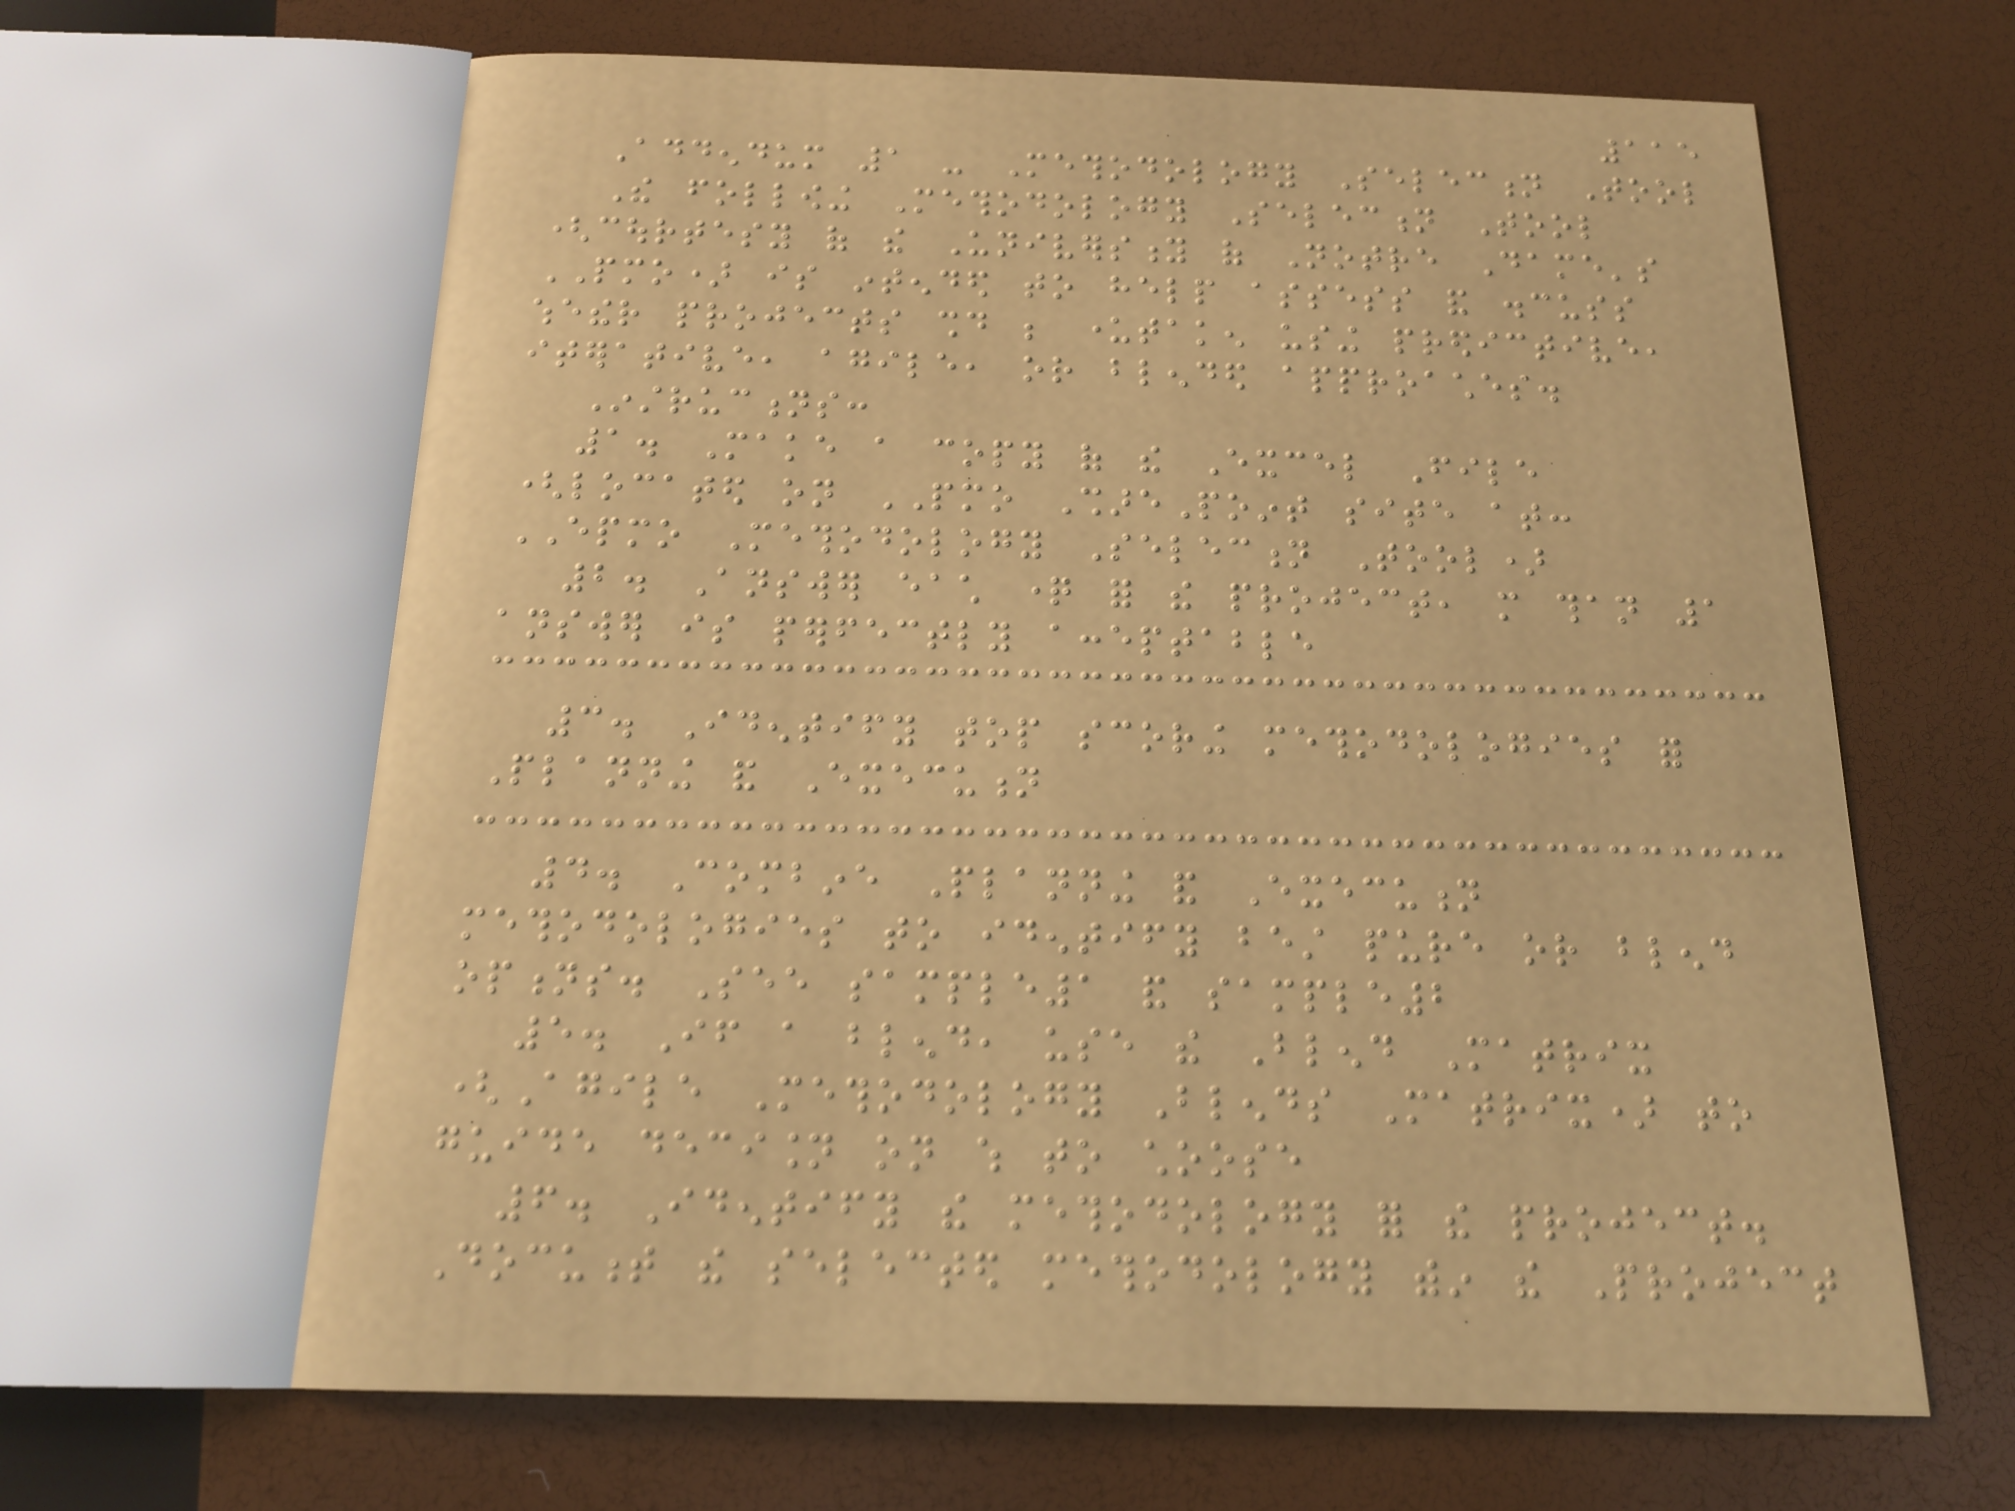115
Addendum 1 - Methodology Selection Tool
The following Methodology Selection Tool
(courtesy of the University of Notre Dame's
PMO) is intended to help assess and discuss
whether projects should be undertaken using predictive,
iterative, agile, or blended approaches.
Instructions:
1. Make a copy of the Excel File
(located on PMO SharePoint site at:
EPMO Methodology Selection Tool)
2. Answer each question for the project, more than 1
answer is perfectly acceptable
3. Identify top scoring methodologies for
Planning and Execution
4. Combine Planning and Execution
methodologies to identify best pure or blend
options. See sample1 and sample2
5. If a blend, use the Blend Matrix
(Agile Methodology Blends Matrix) to
guide decision on which to choose
6. Identify the methodology for the project.
Document the selected methodology within the Project
